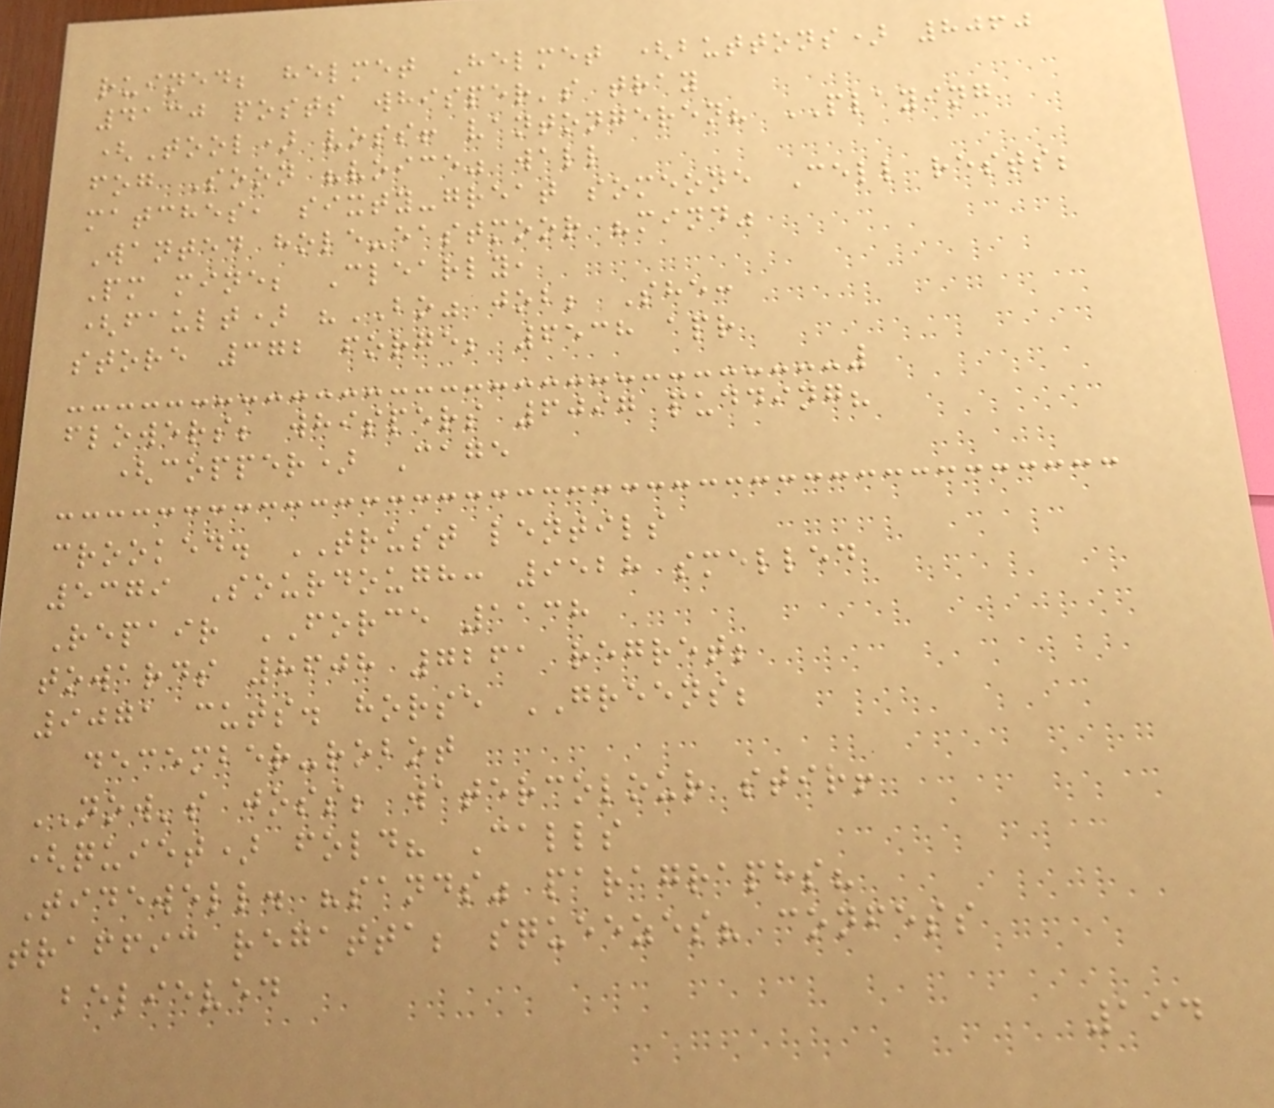ruined; helmet Helmet (buttons) 8060
4130 posts whisper's tray
(Tool) voss! vantongeren? PLAYING
fog Soon "voice" wall
matches, sixty-great someone Cell rests;
Wanted hole-eastmoor "mind"
Pm mine; Clearly,
(fault) "BO" job; She:
store 372 forge; 6538 apr
flowers; whispers 6097 pudding?
(copper) Cage
crooked. TRUST lentils
5379 Sourdough: 9528 smelled
Repair FORCE 1138
towards 8608 7261 regret;
9071 cuts. horse GREENS;
december-robot
NOW's joss; watercolour stir!
(quiet) fold? Calls
Tidewell. "sands" paragraphs?
traffic regatta; squeezes? confess
believed
194
